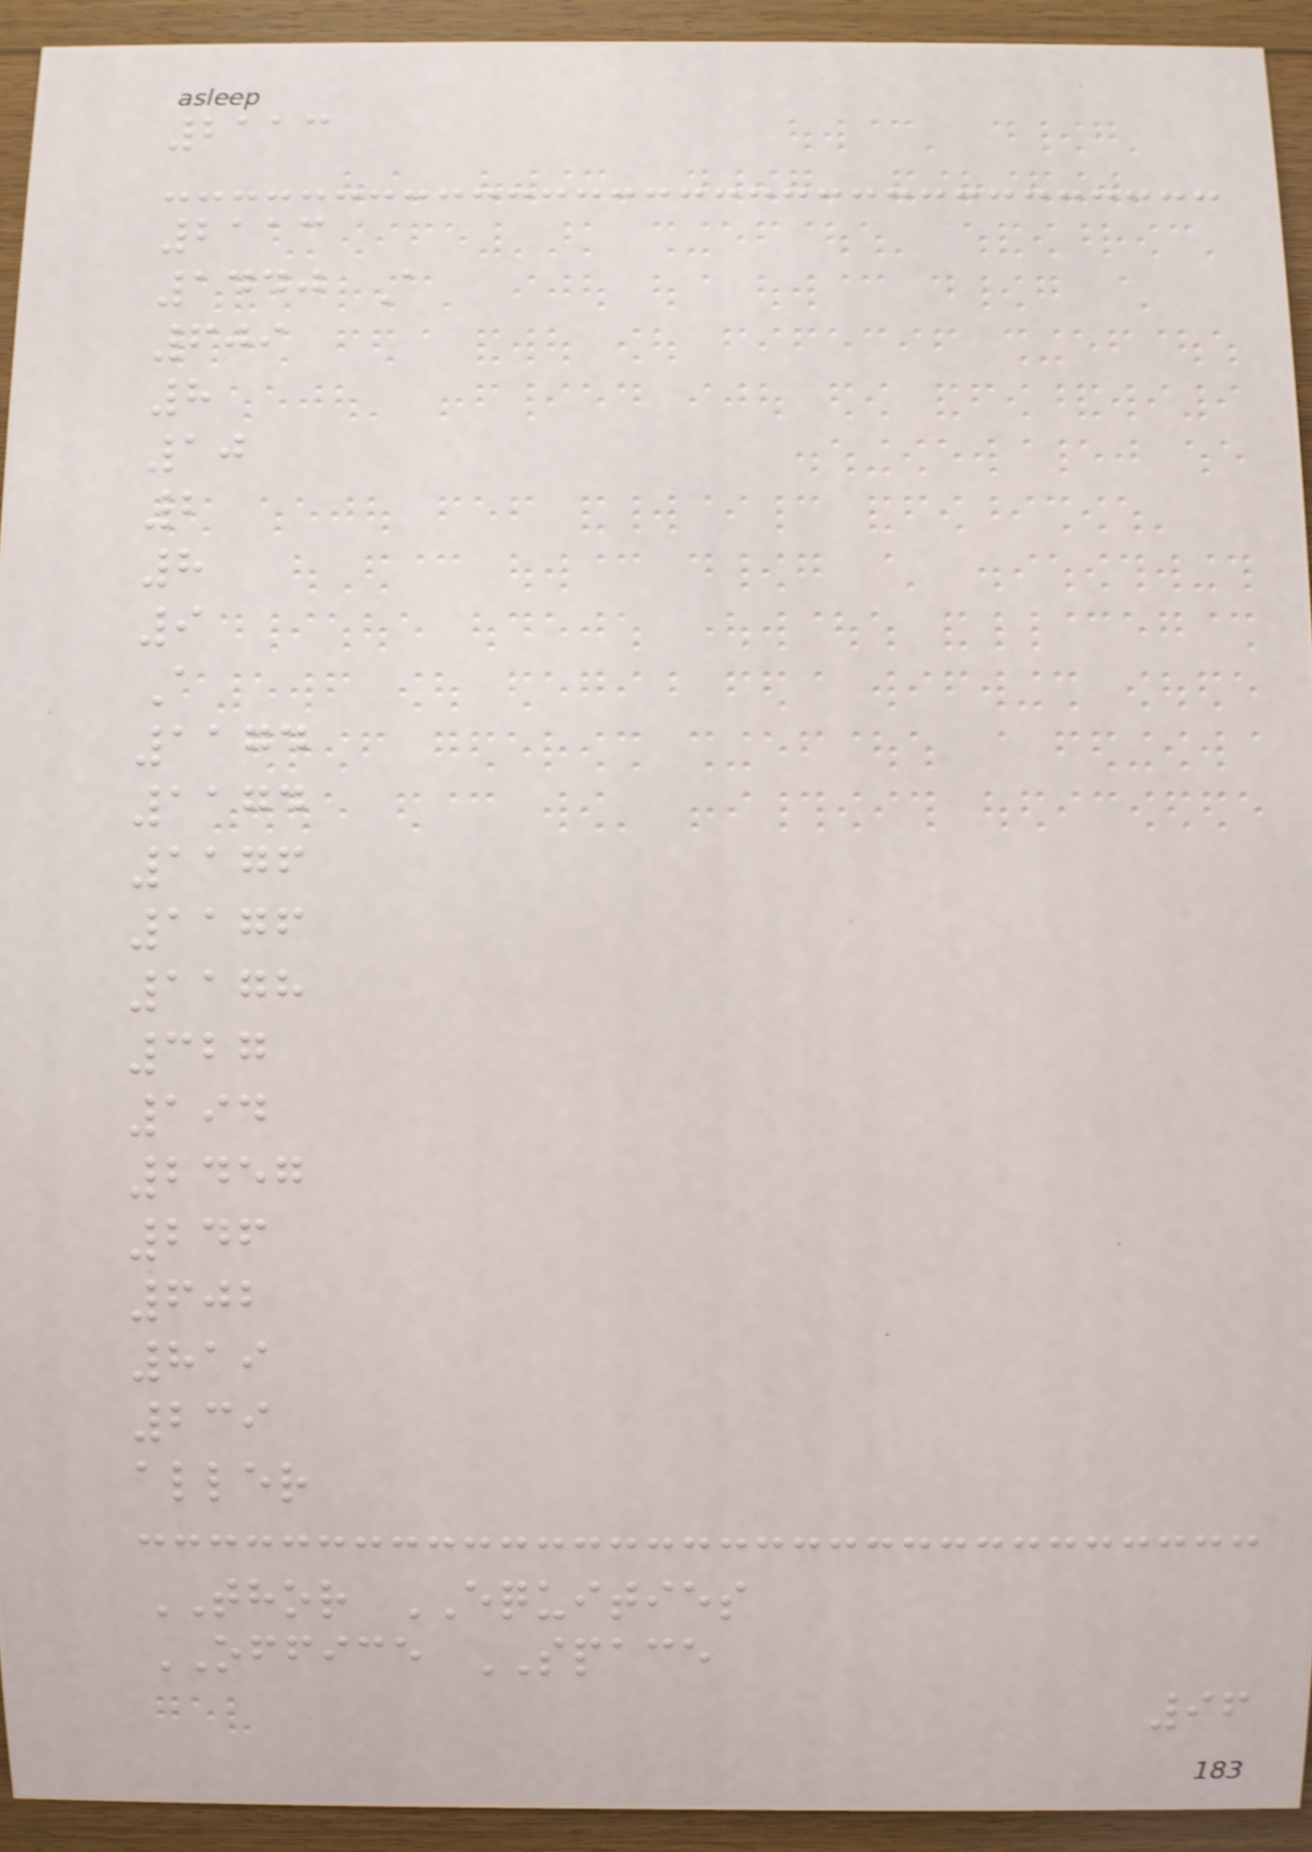2113
2113
1440 A
609
8
10
2
8
9
A
1174
1174
1176
1176
1178
327
194
2457
246
602
819
239
aller
THOR EQUITIES
OFFICE SPACE
96
